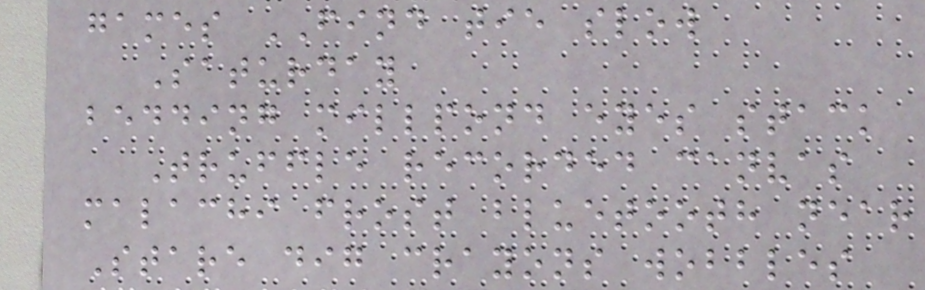games FIND tie slow
Saturday
bedding millpond eyes stack
Truffle recorded canvas
malachi frost bluetooth near
Stare dig crayons wobbles
